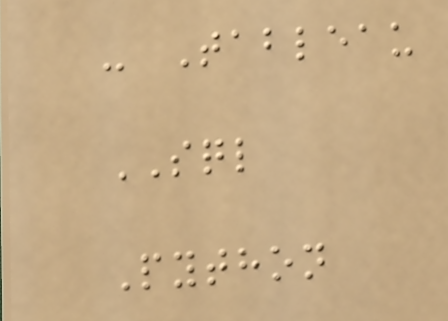- Tableau
SQL
Python
